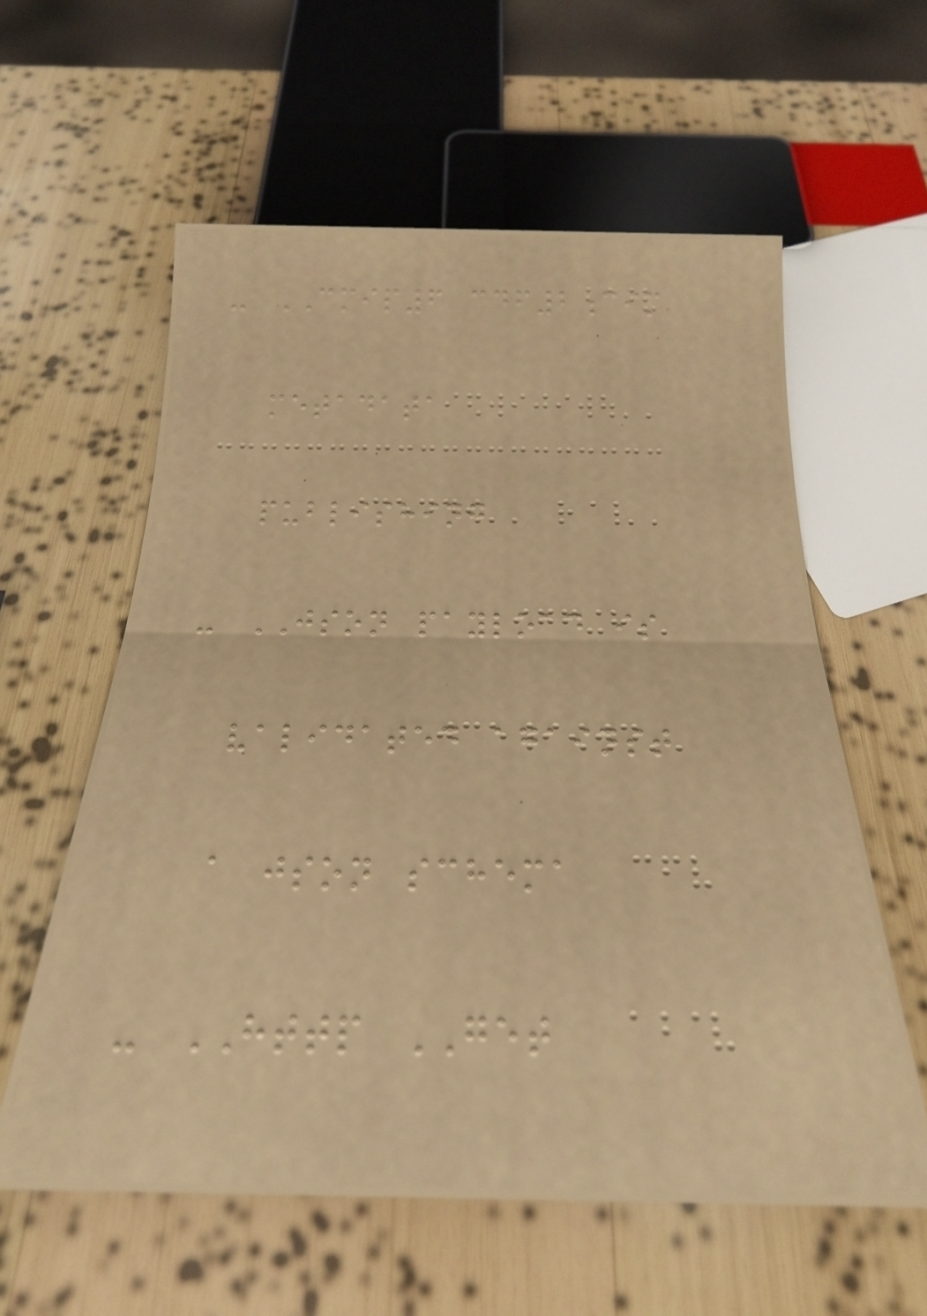- CMIP6 cdf2cim
metadata
publishing
- JSON payload is
validated against
a json schema
- HTTP GET
